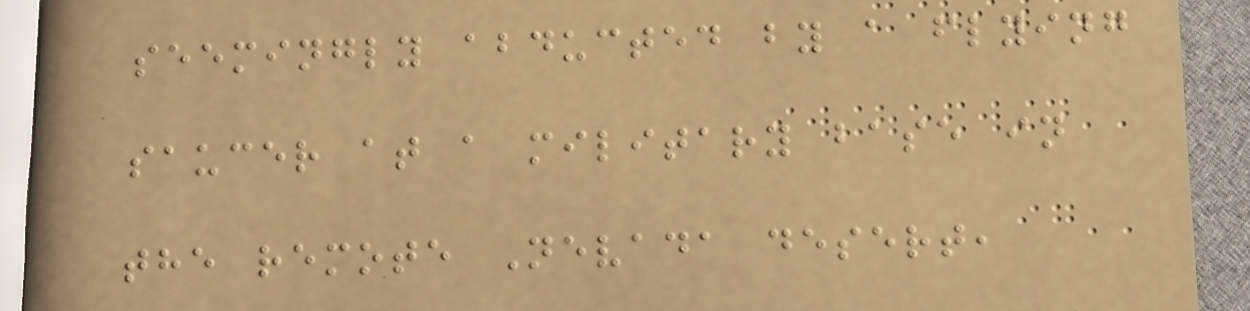seemingly abducted by a flying
saucer at a military base in
the remote Nevada desert,
